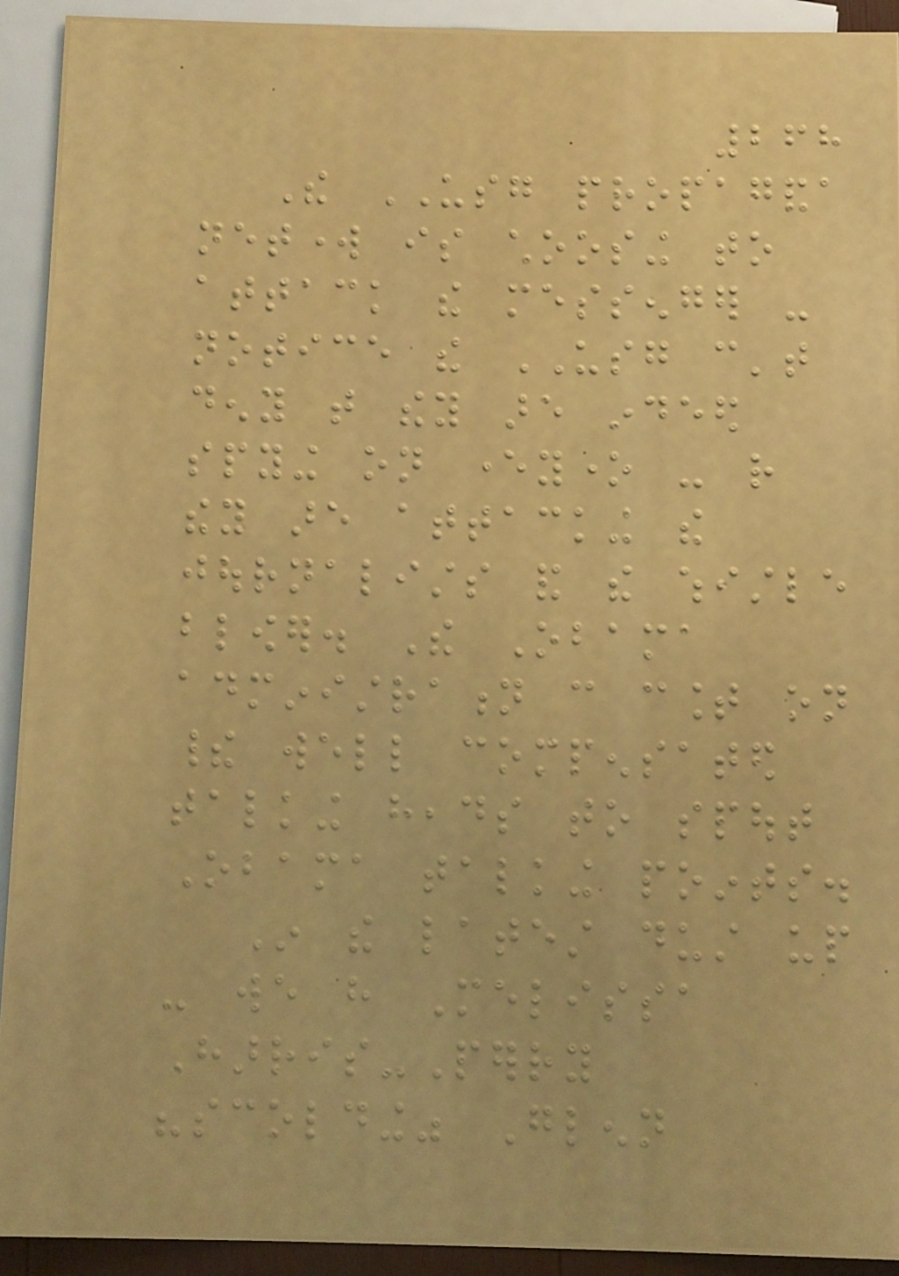268
The USG propaganda
network is choosing to
attack the messenger -
notice the USG can't
deny that they are indeed
spying on everyone - rather
they are attacking the
journalists and the whistle
blower. The Obama
administration can count on
their well compensated
talking heads to spout
Obama talking points.
In the latest dust up
- we have Melissa
Harris-Perry
"scolding" Glenn
